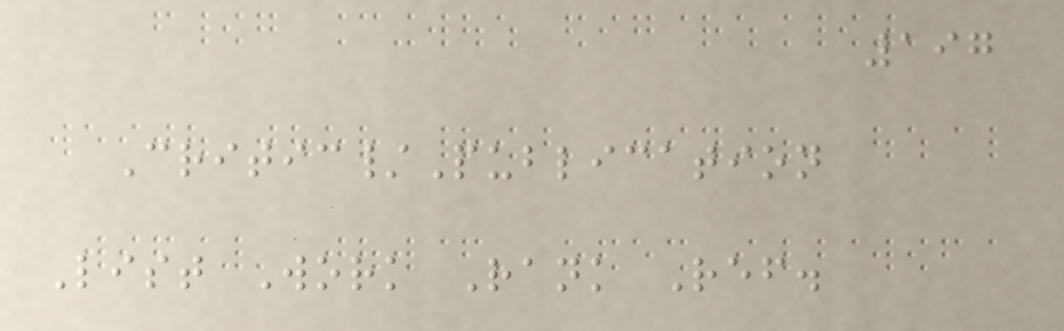197
Critic/Publication
List Work Rank Ref.
